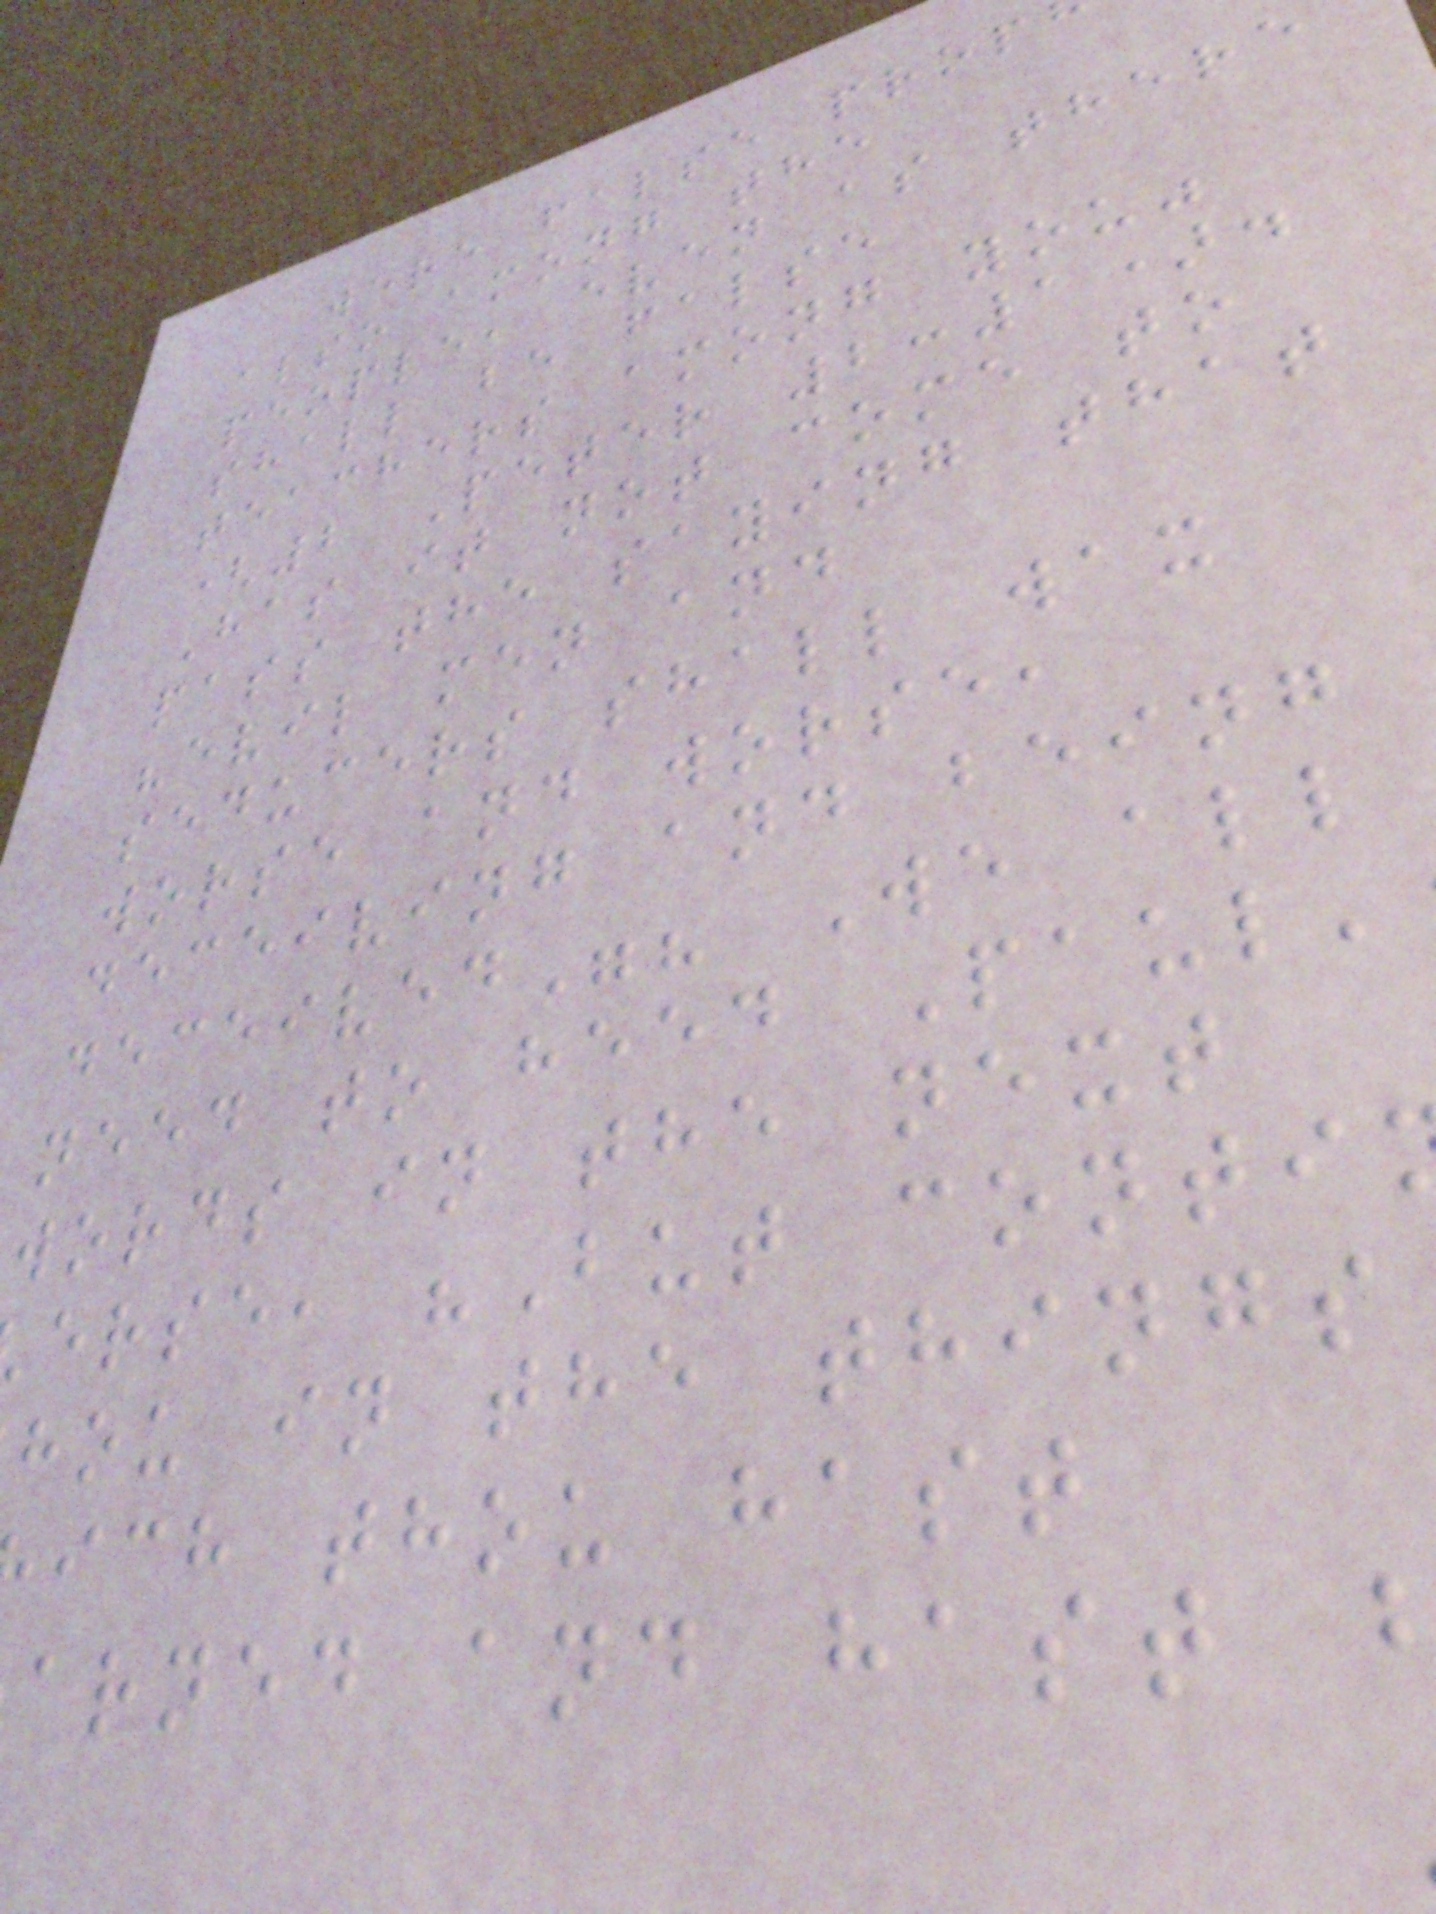were false prop
also among the
people, even as there
shall be false
teachers among you"
(2 Peter 2:1).
Has it not come to
pass the saying that
"evil men and
seducers shall wax
worse and worse,
deceiving and being
deceived"? We all
need to heed Paul'
words in the next
erse, "But conti
hou in the things
ich thou hast
arned and hast
